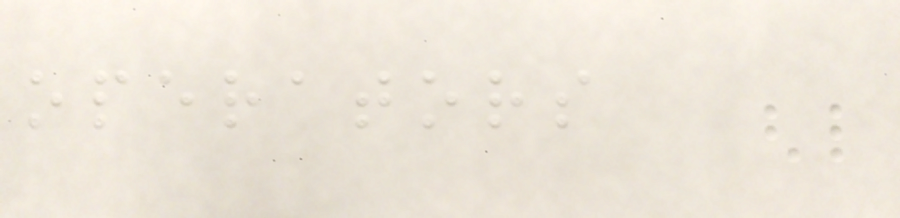operators
